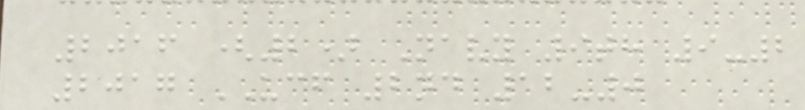2016 (2) Navy 9th 9-2
2017 UCF 2nd 12-0
